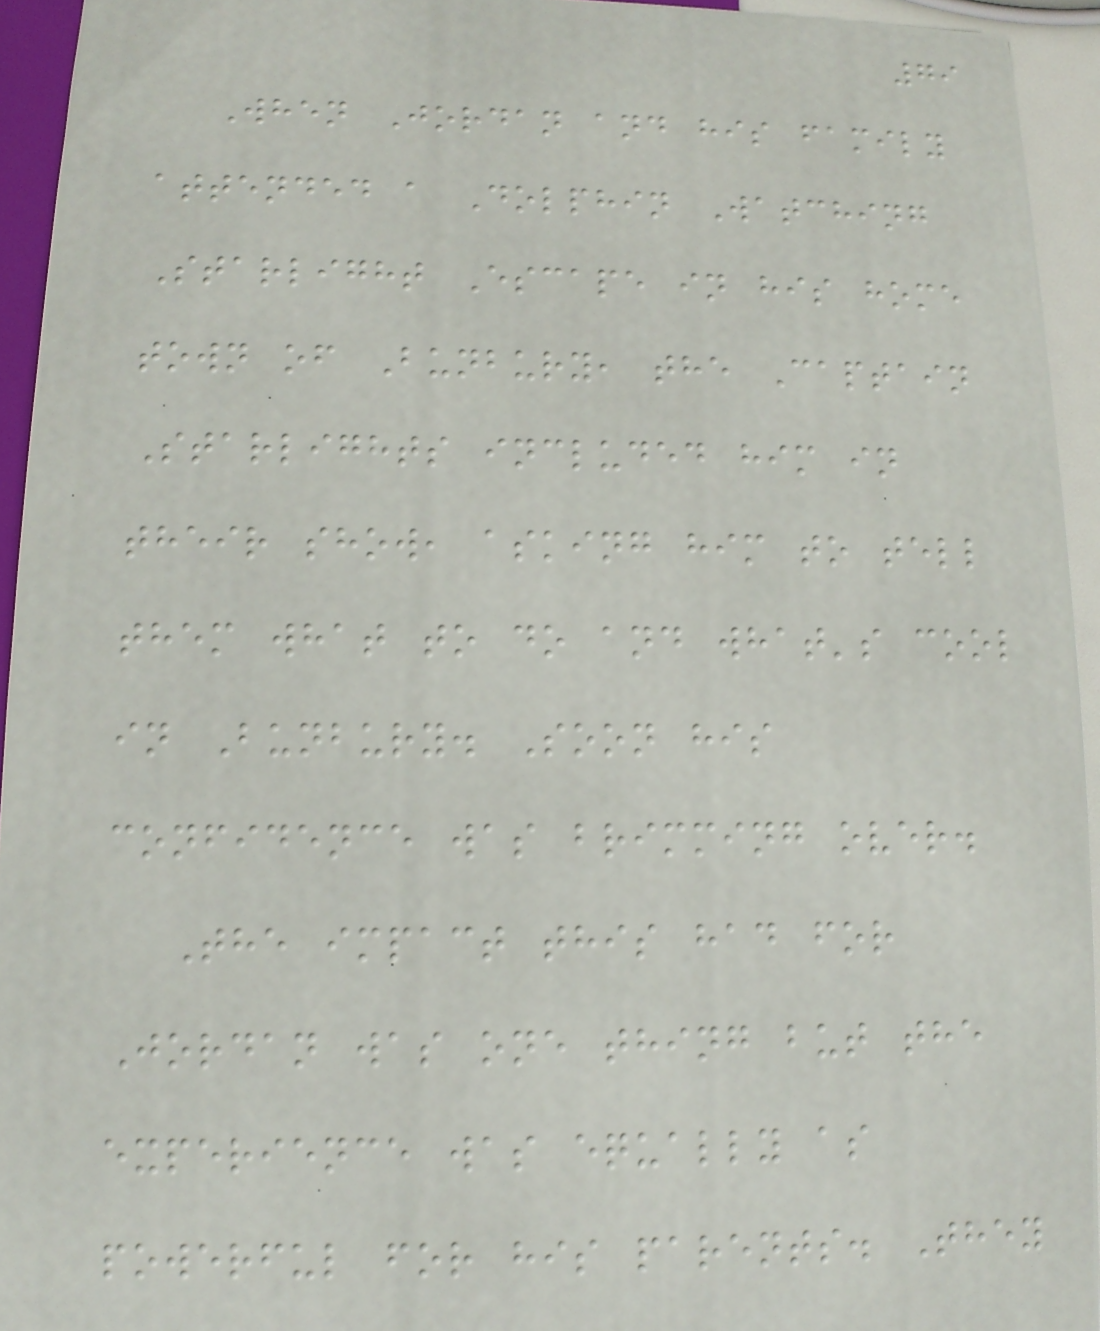79
When Jordan and his family
attended a Dolphin Watching
Starlight Escape in his home
town of Bunbury, the Captain
Starlights included him in
their show, asking him to tell
them what to do and what's cool
in Bunbury. Soon his
confidence was brimming over.
The impact this had for
Jordan was one thing but the
experience was equally as
powerful for his parents. They
